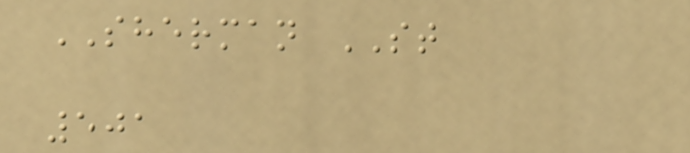SHERMAN ST
501
